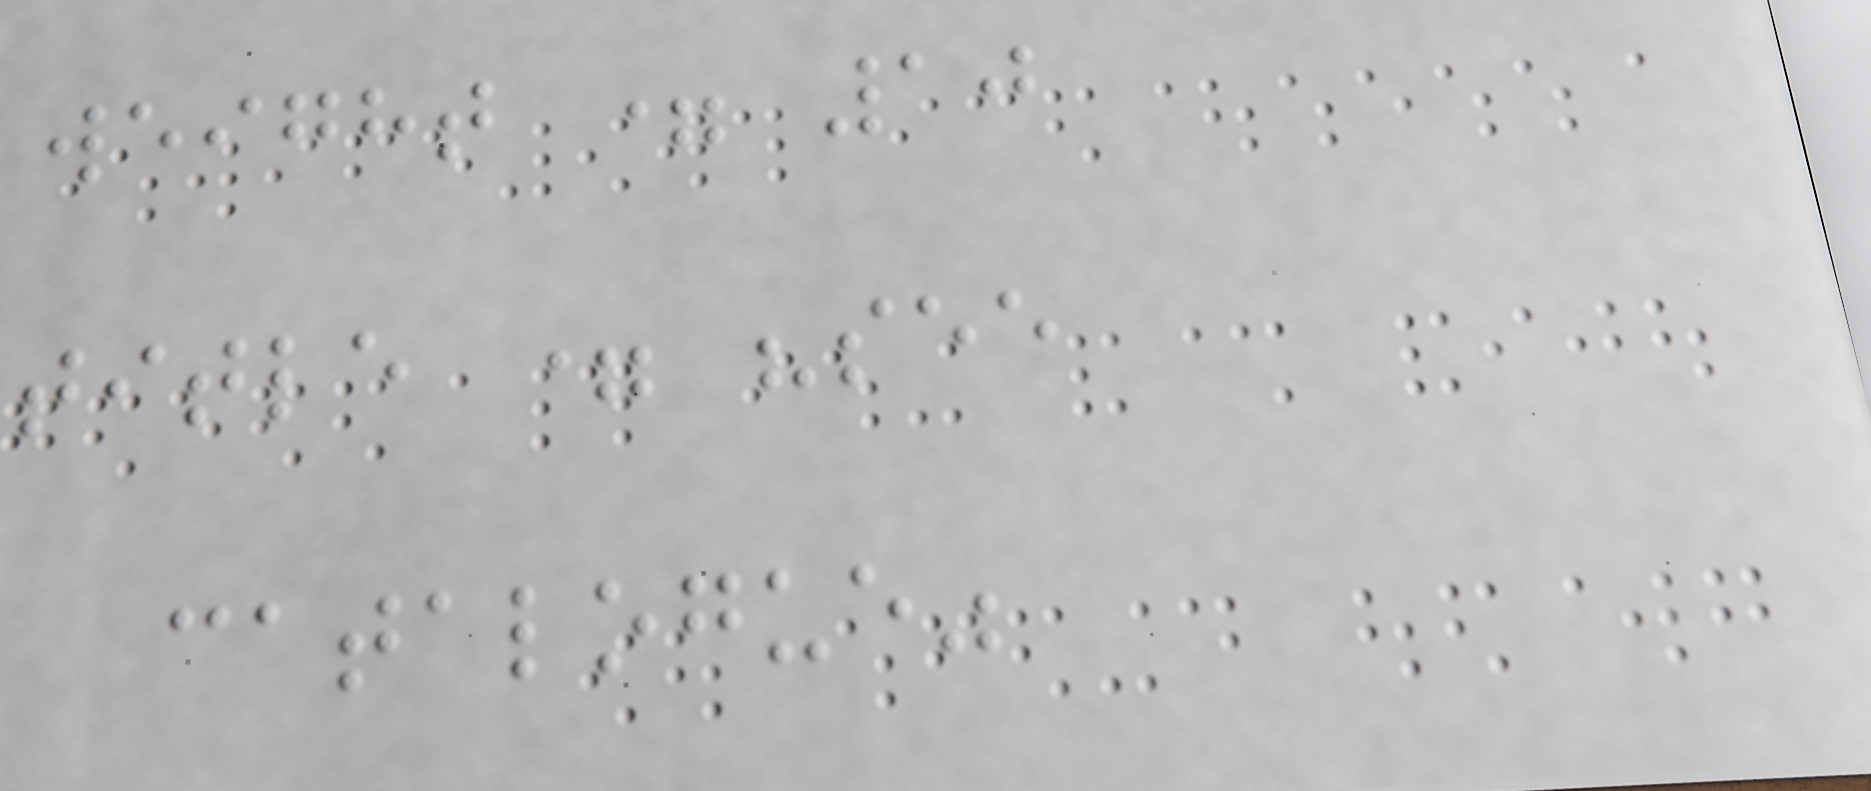weight = 10
title = "see
catalogue"
